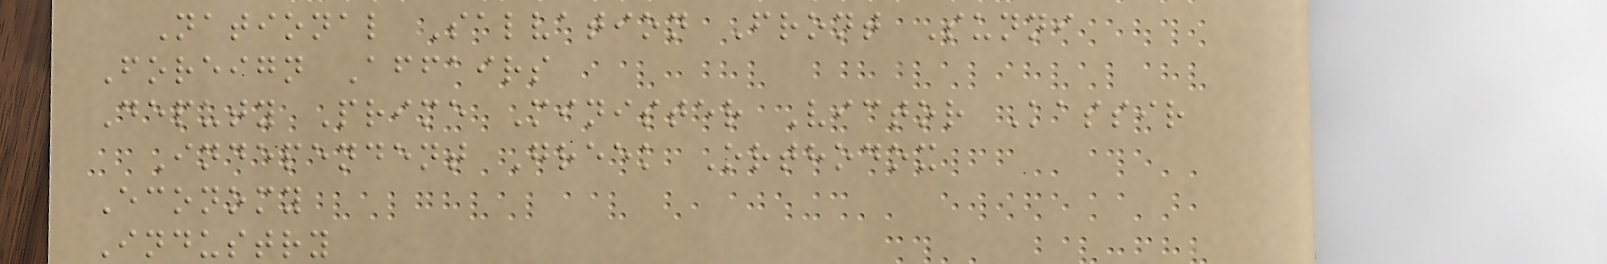National Salvation Front Sunni
Foreign Affairs
Deputy Prime Minister Victor Kassir
Independent Greek Orthodox
Economy
Industry
